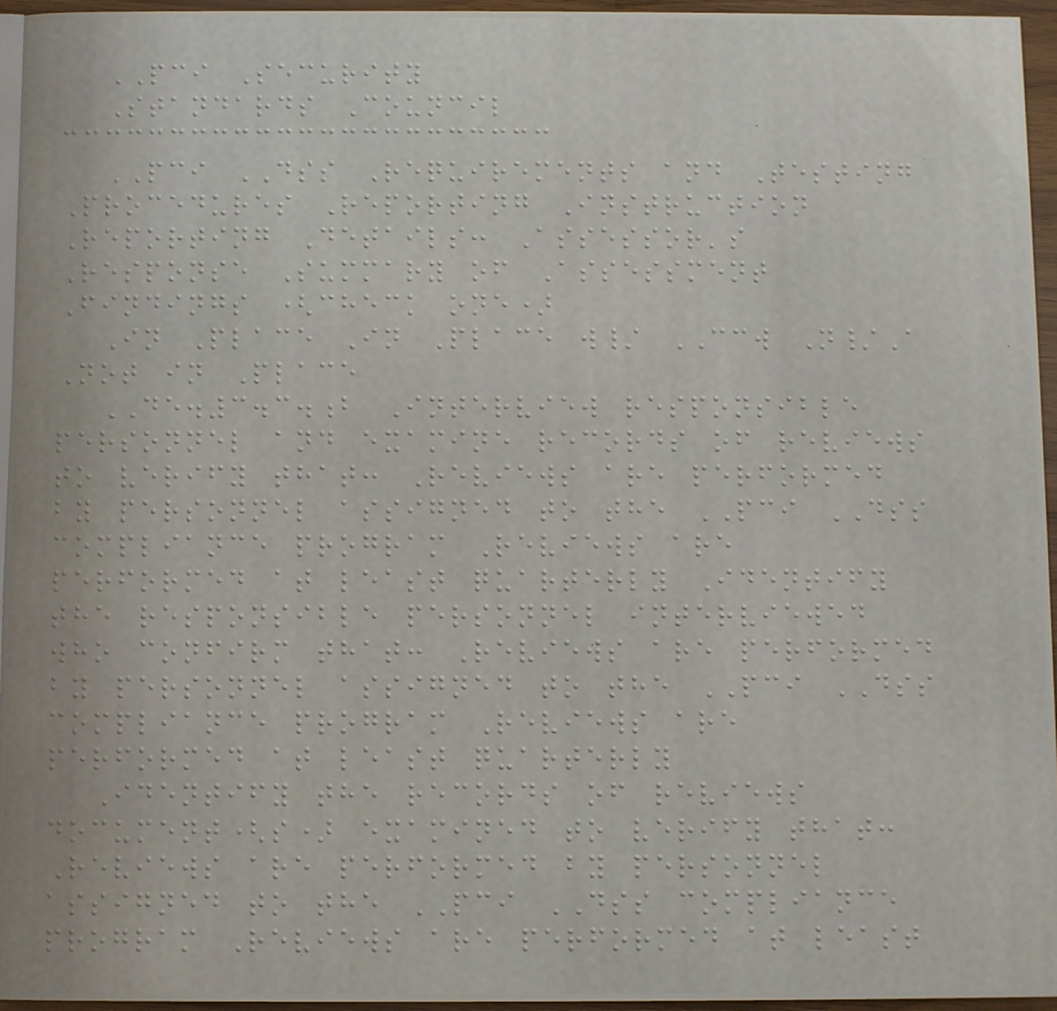PCI Security
Standards Council
PCI DSS Requirements and Testing
Procedures Reporting Instruction
Reporting Details: Assessor's
Response Summary of Assessment
Findings (check one)
In Place In Place w/ CCW N/A
Not in Place
DE.3.3.b Interview responsible
personnel and examine records of reviews
to verify that: Reviews are performed
by personnel assigned to the PCI DSS
compliance program Reviews are
performed at least quarterly Identify
the responsible personnel interviewed
who confirm that: Reviews are performed
by personnel assigned to the PCI DSS
compliance program Reviews are
performed at least quarterly
Identify the records of reviews
document(s) examined to verify that:
Reviews are performed by personnel
assigned to the PCI DSS compliance
program Reviews are performed at least
